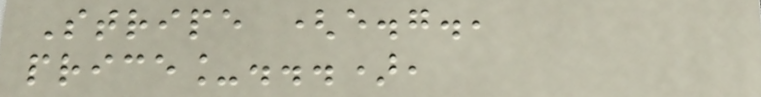Stripe (e.g.,
price_...),
